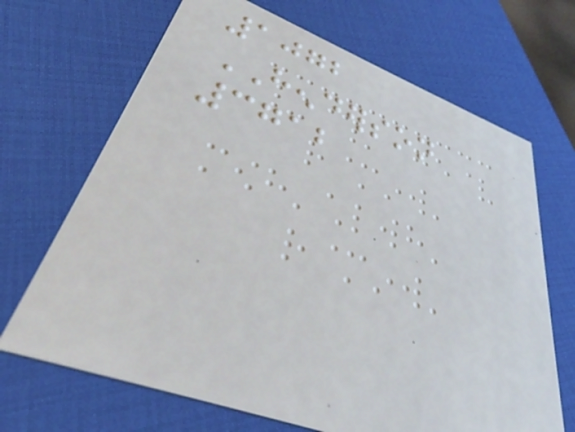1072
HENDERSON
3712
